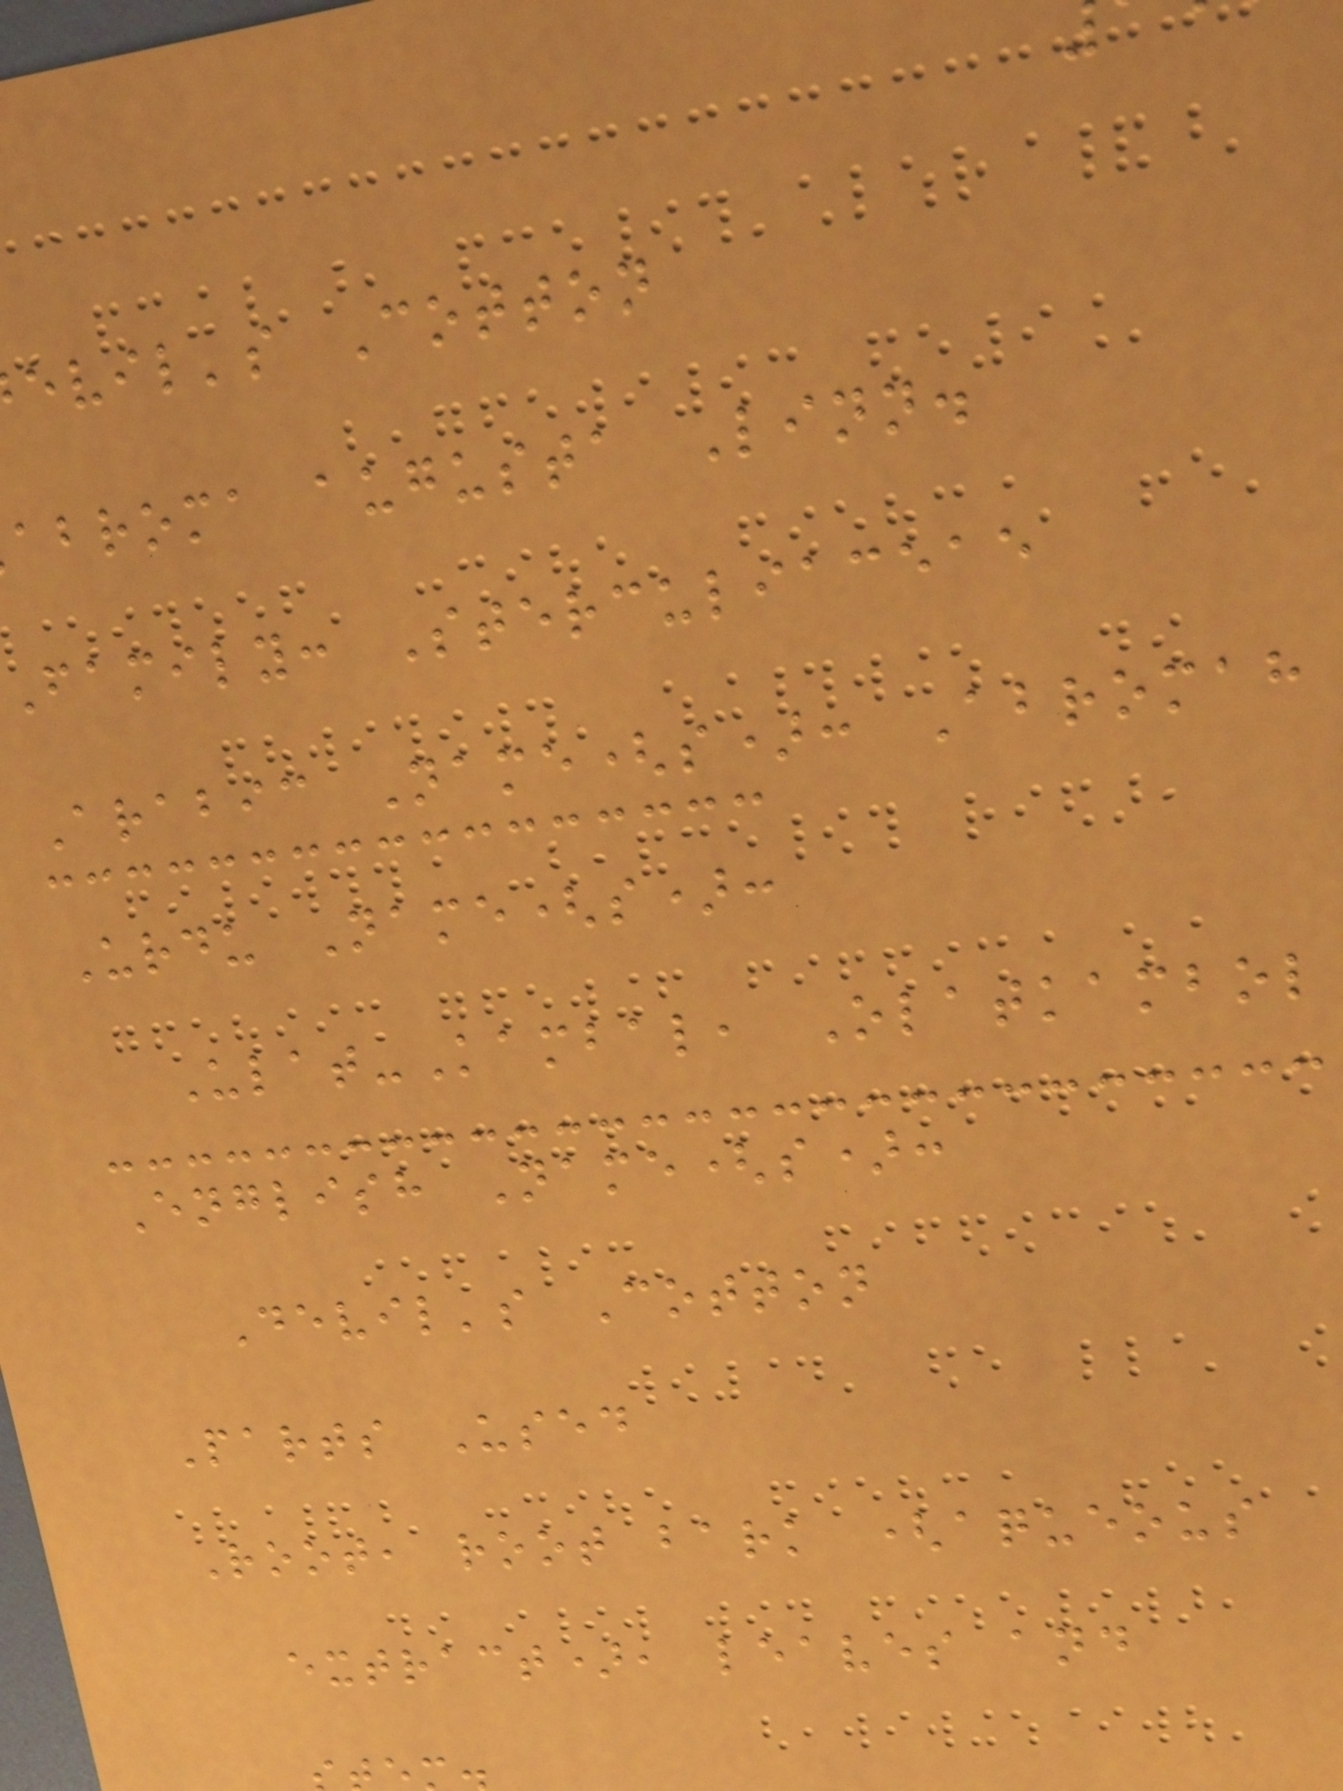evil's Cotton
abroma augusta Linn.
Family: Sterculiaceae
Arabic Name(s): Abromah
Urdu Name(s):
Ulat-Kambal, Olatkambol
English Name(s):
Devil's Cotton
Parts Used
Root, root bark (aqueous
extract), leaves and
